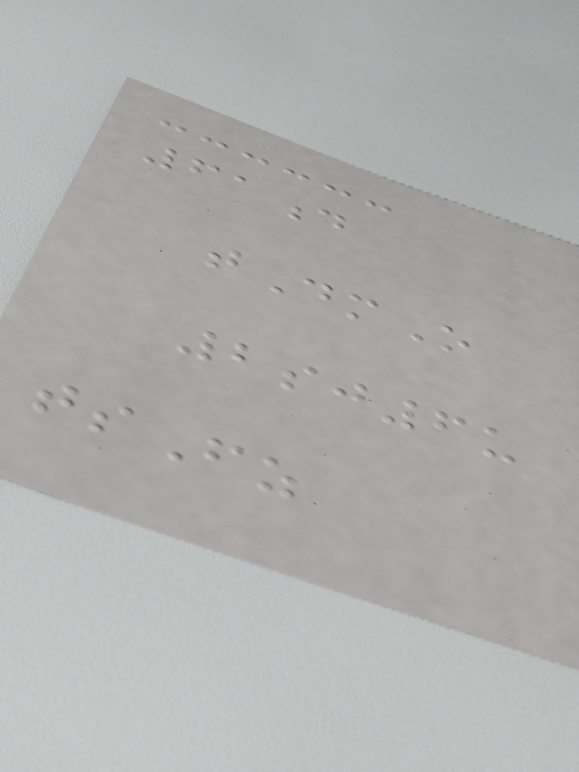61d
tDmO
2sj6u
tsFz
